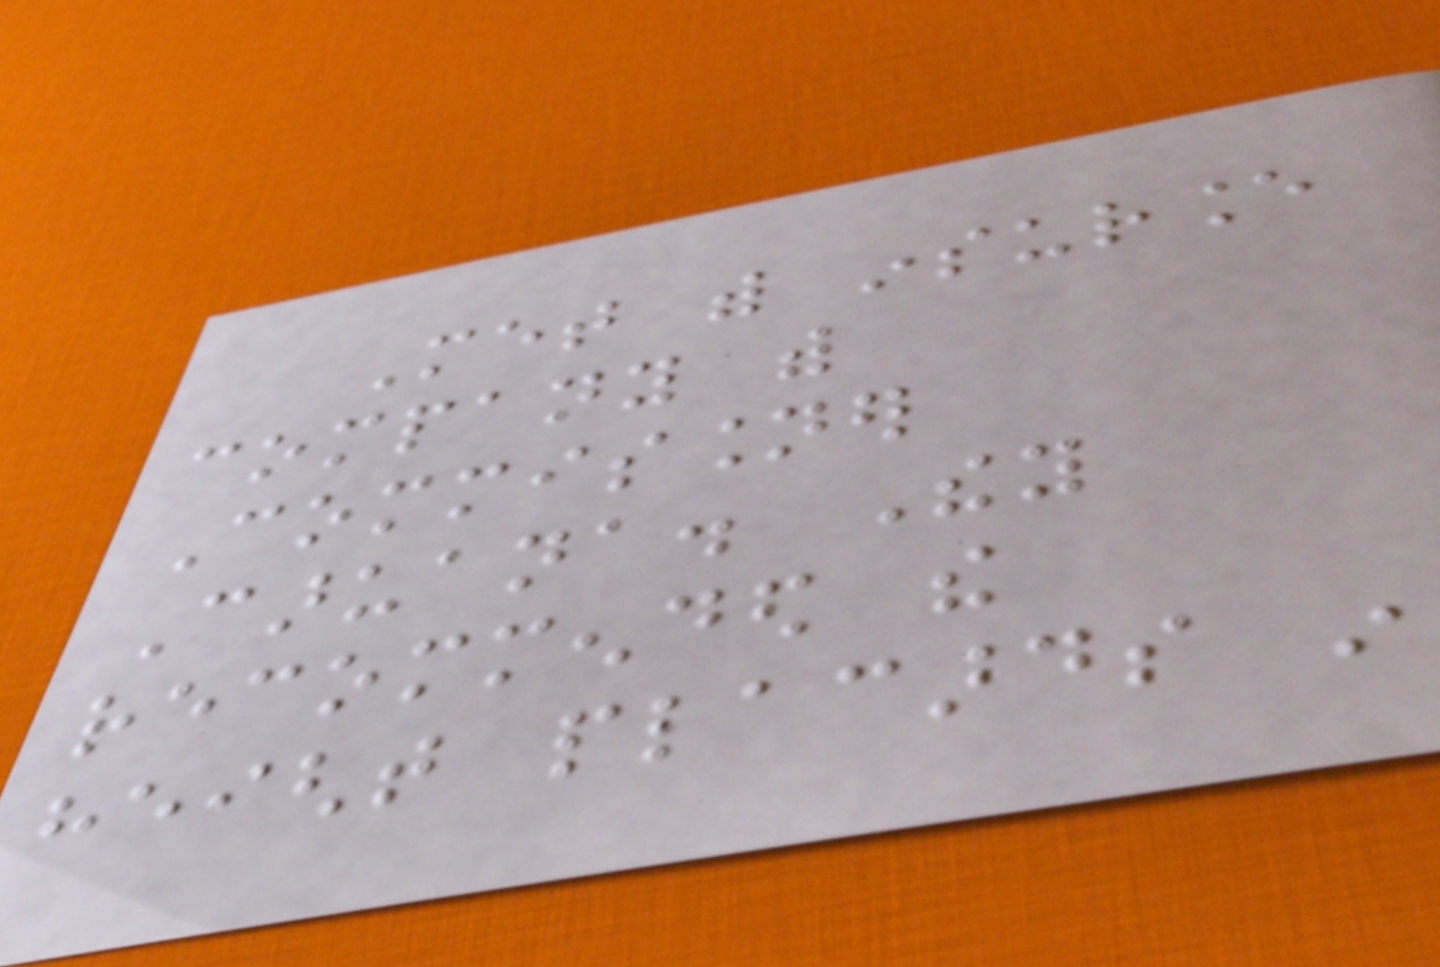Met with insurance
company with
Commissioner
Caruana. They
recommended the
height placards in
